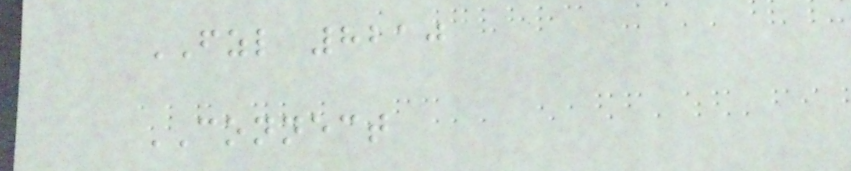FZL 8210
CONNECT
